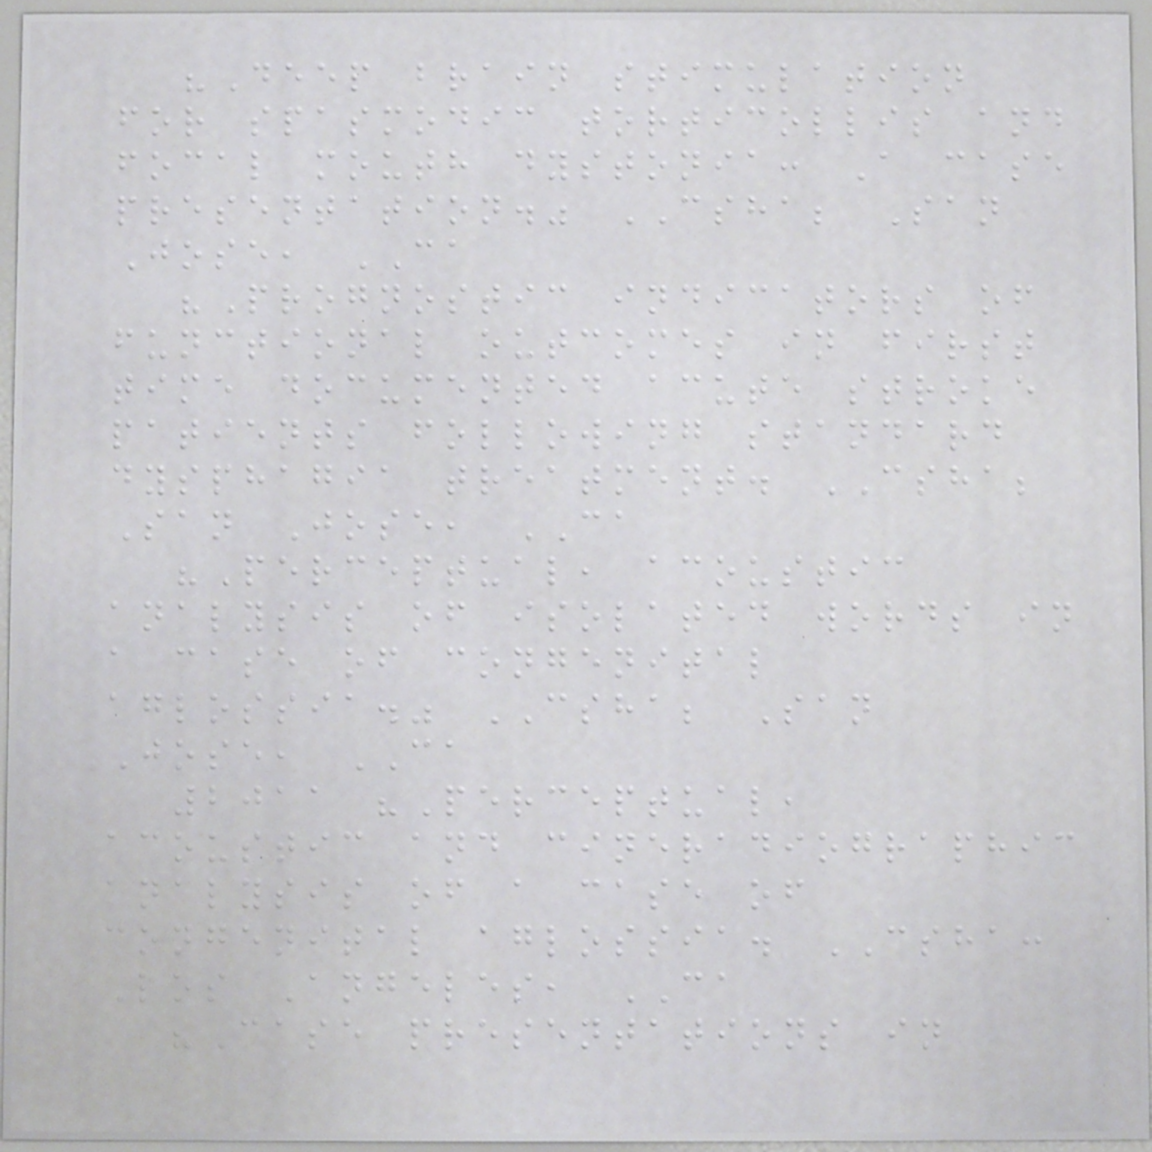"Deep brain stimulation
for spasmodic torticollis and
focal mouth dystonia: A case
presentation." CSHA; San
Jose, CA
"Prognostic indicators of
functional outcomes in first
time documented acute stroke
patients following standard
dysphagia treatment. CSHA;
San Jose, CA
"Perceptual, acoustic
analysis of isolated words in
a case of congenital
aglossia." CSHA; San
Jose, CA
2011 "Perceptual,
acoustic and cineradiographic
analysis of a case of
congenital aglossia. CSHA:
Los Angeles, CA
"Case presentations in
